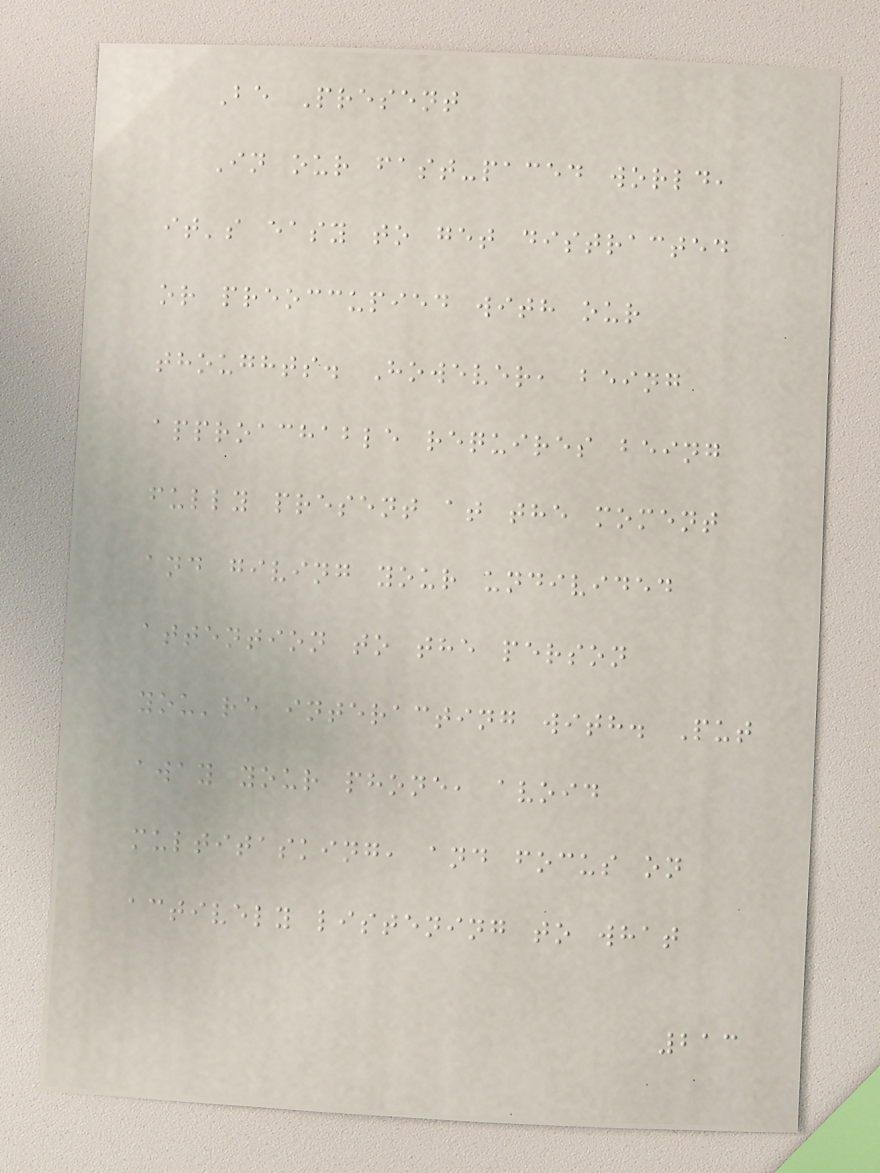Be Present
In our fast-paced world,
it's easy to get distracted
or preoccupied with our
thoughts. However, being
approachable requires being
fully present at the moment
and giving your undivided
attention to the person
you're interacting with. Put
away your phone, avoid
multitasking, and focus on
actively listening to what
213
